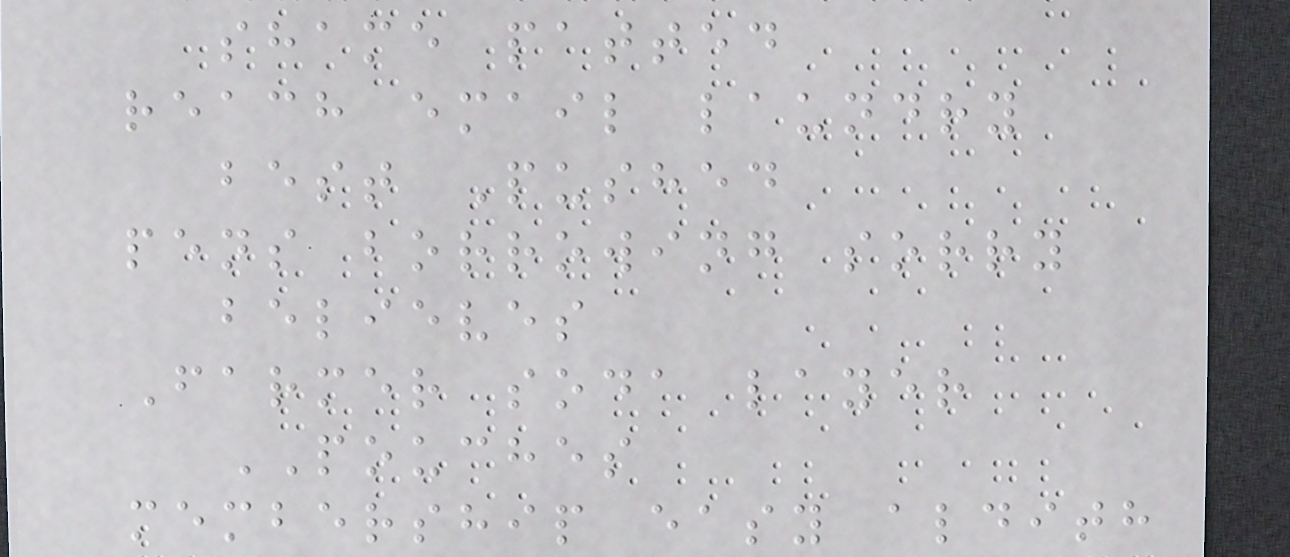shame patted
reach email laundry
best Pushed
pens borrowing sorry
believes
Farmer soda layer
POUCHES
membership easy aldith
